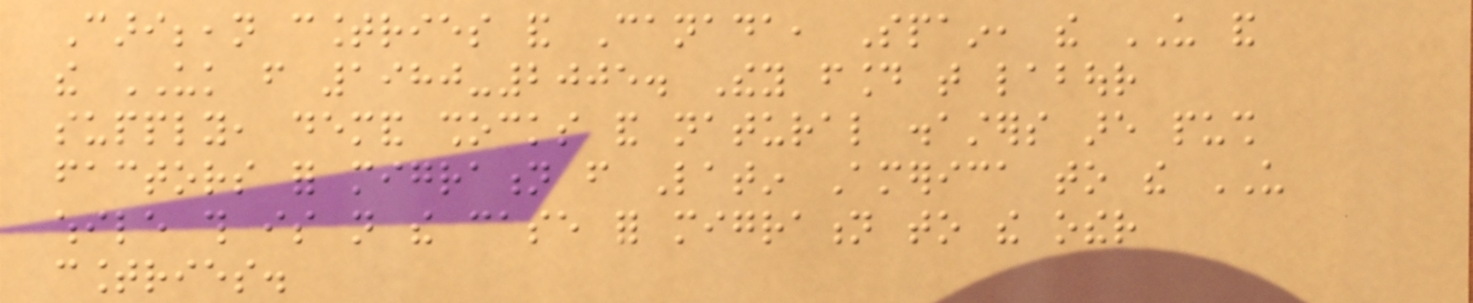Caribbean countries and Canada, Spain, the US and
the UK from 1980-2005. They found that labour
supply, demand shocks and natural disasters are push
factors for migration from Latin America to the US
while this is not the case for migration to the other
countries.
